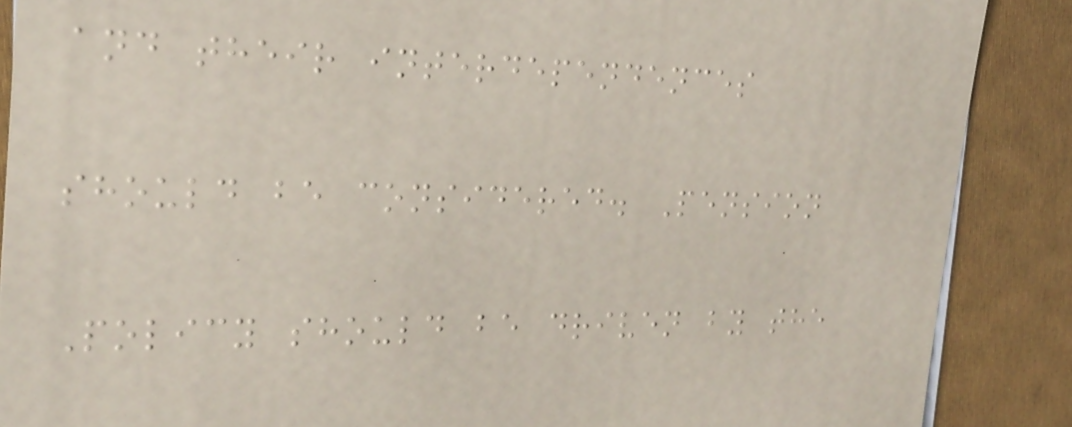and their interdependences
should be considered. Pension
Policy should be driven by the
